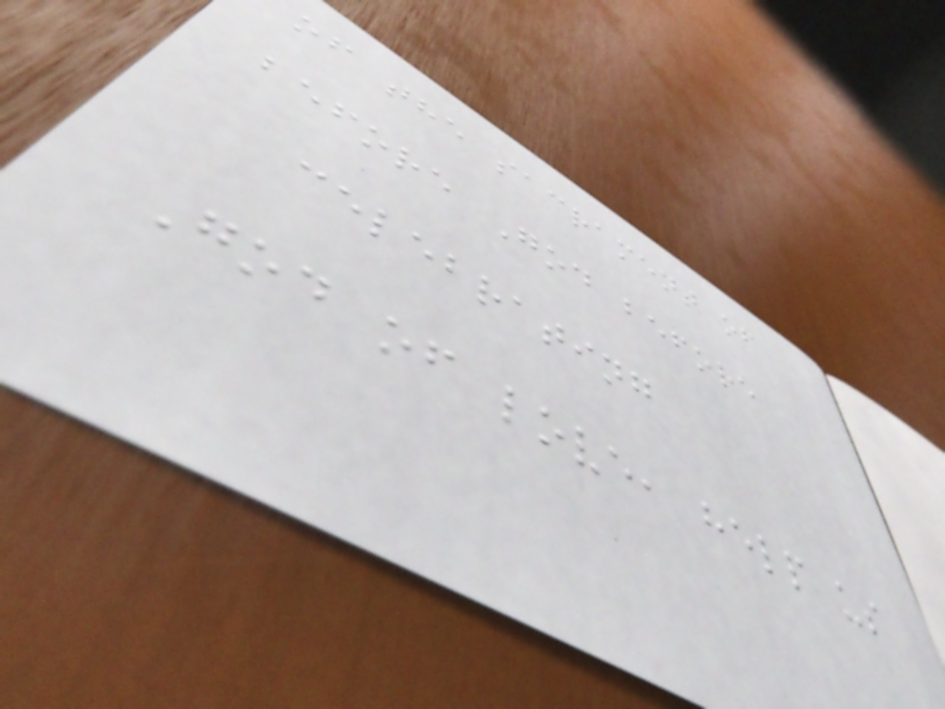of the sacrament of
before God before
celebrating
God of love, help us
